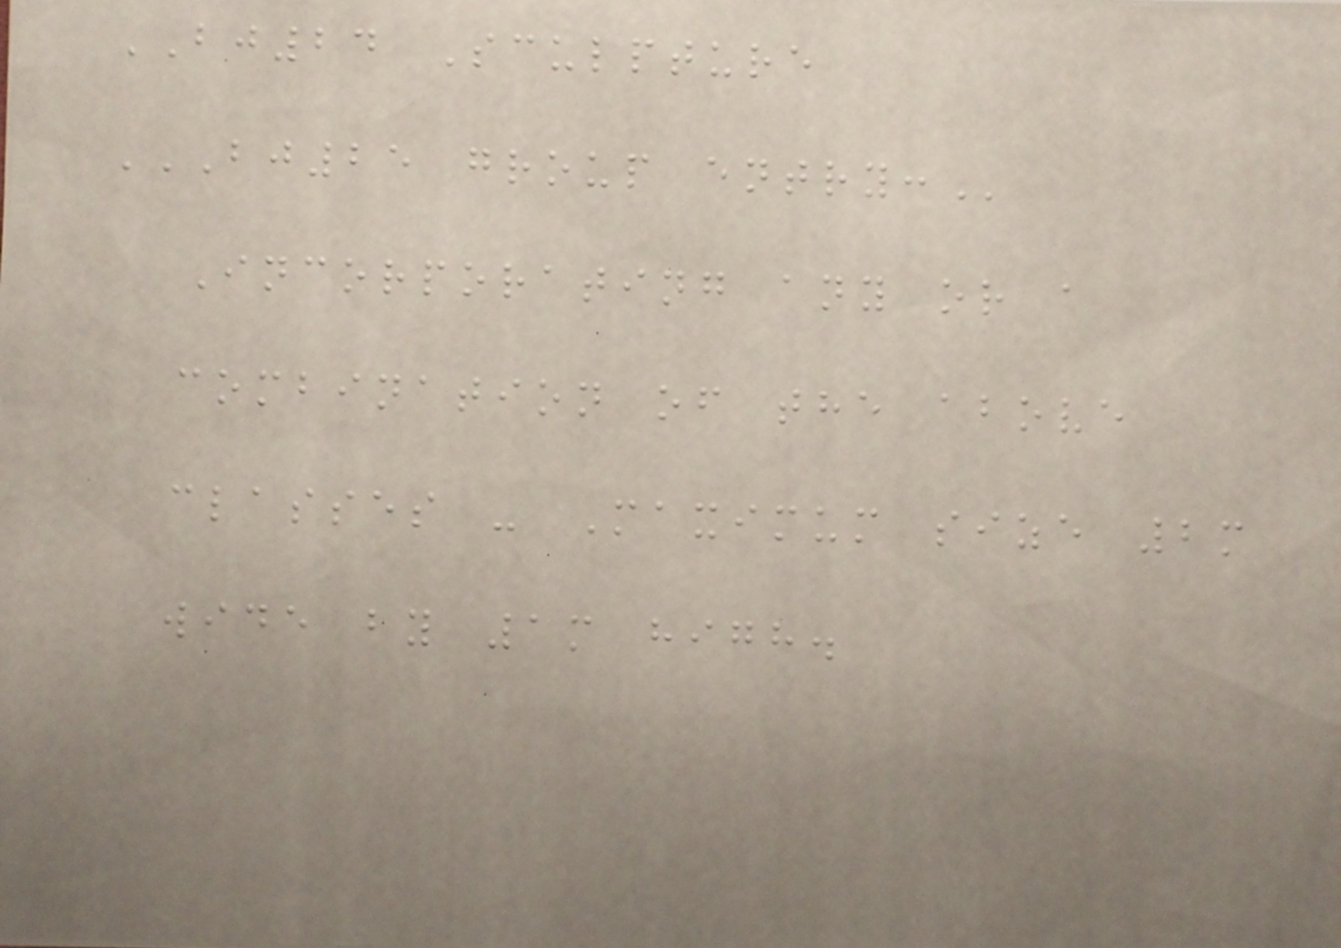BJ24 Sculpture
BJ25 GROUP ENTRY:
Incorporating any or a
combination of the above
classes - Maximum size 2m
wide by 1m high.
